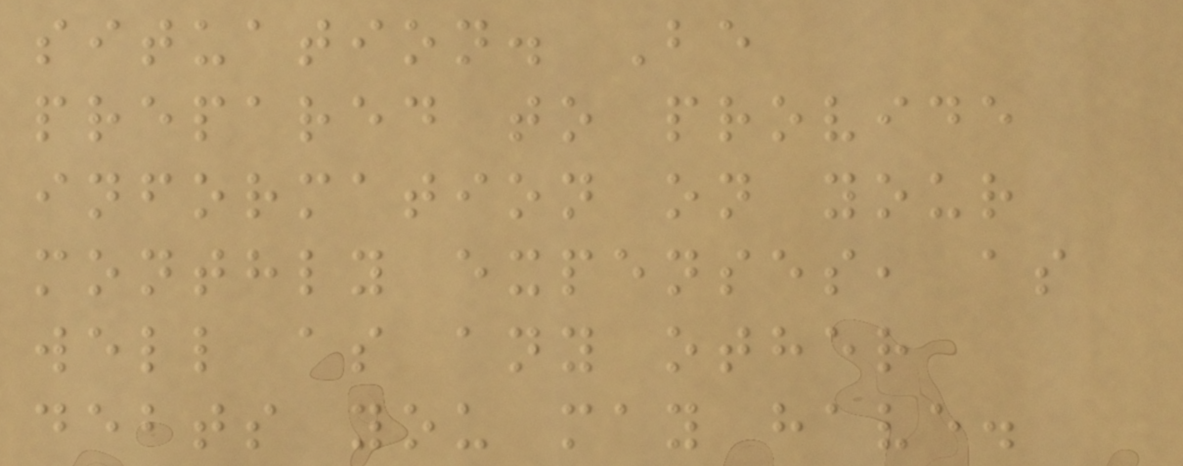situation. Be
prepared to provide
information on your
monthly expenses, as
well as any other
debts you may have.
